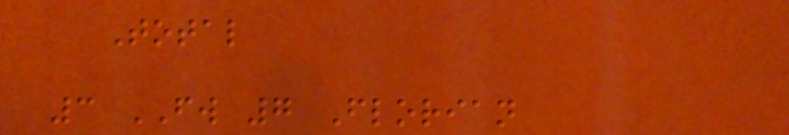Total
3 FW 7 Florian
